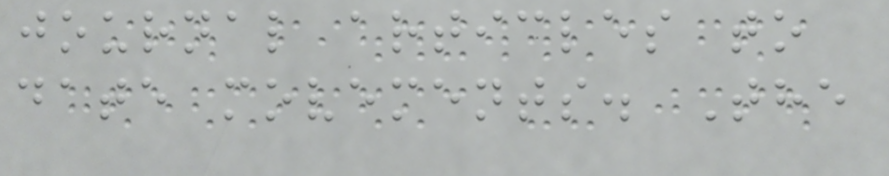journal articles to
date movements. The
